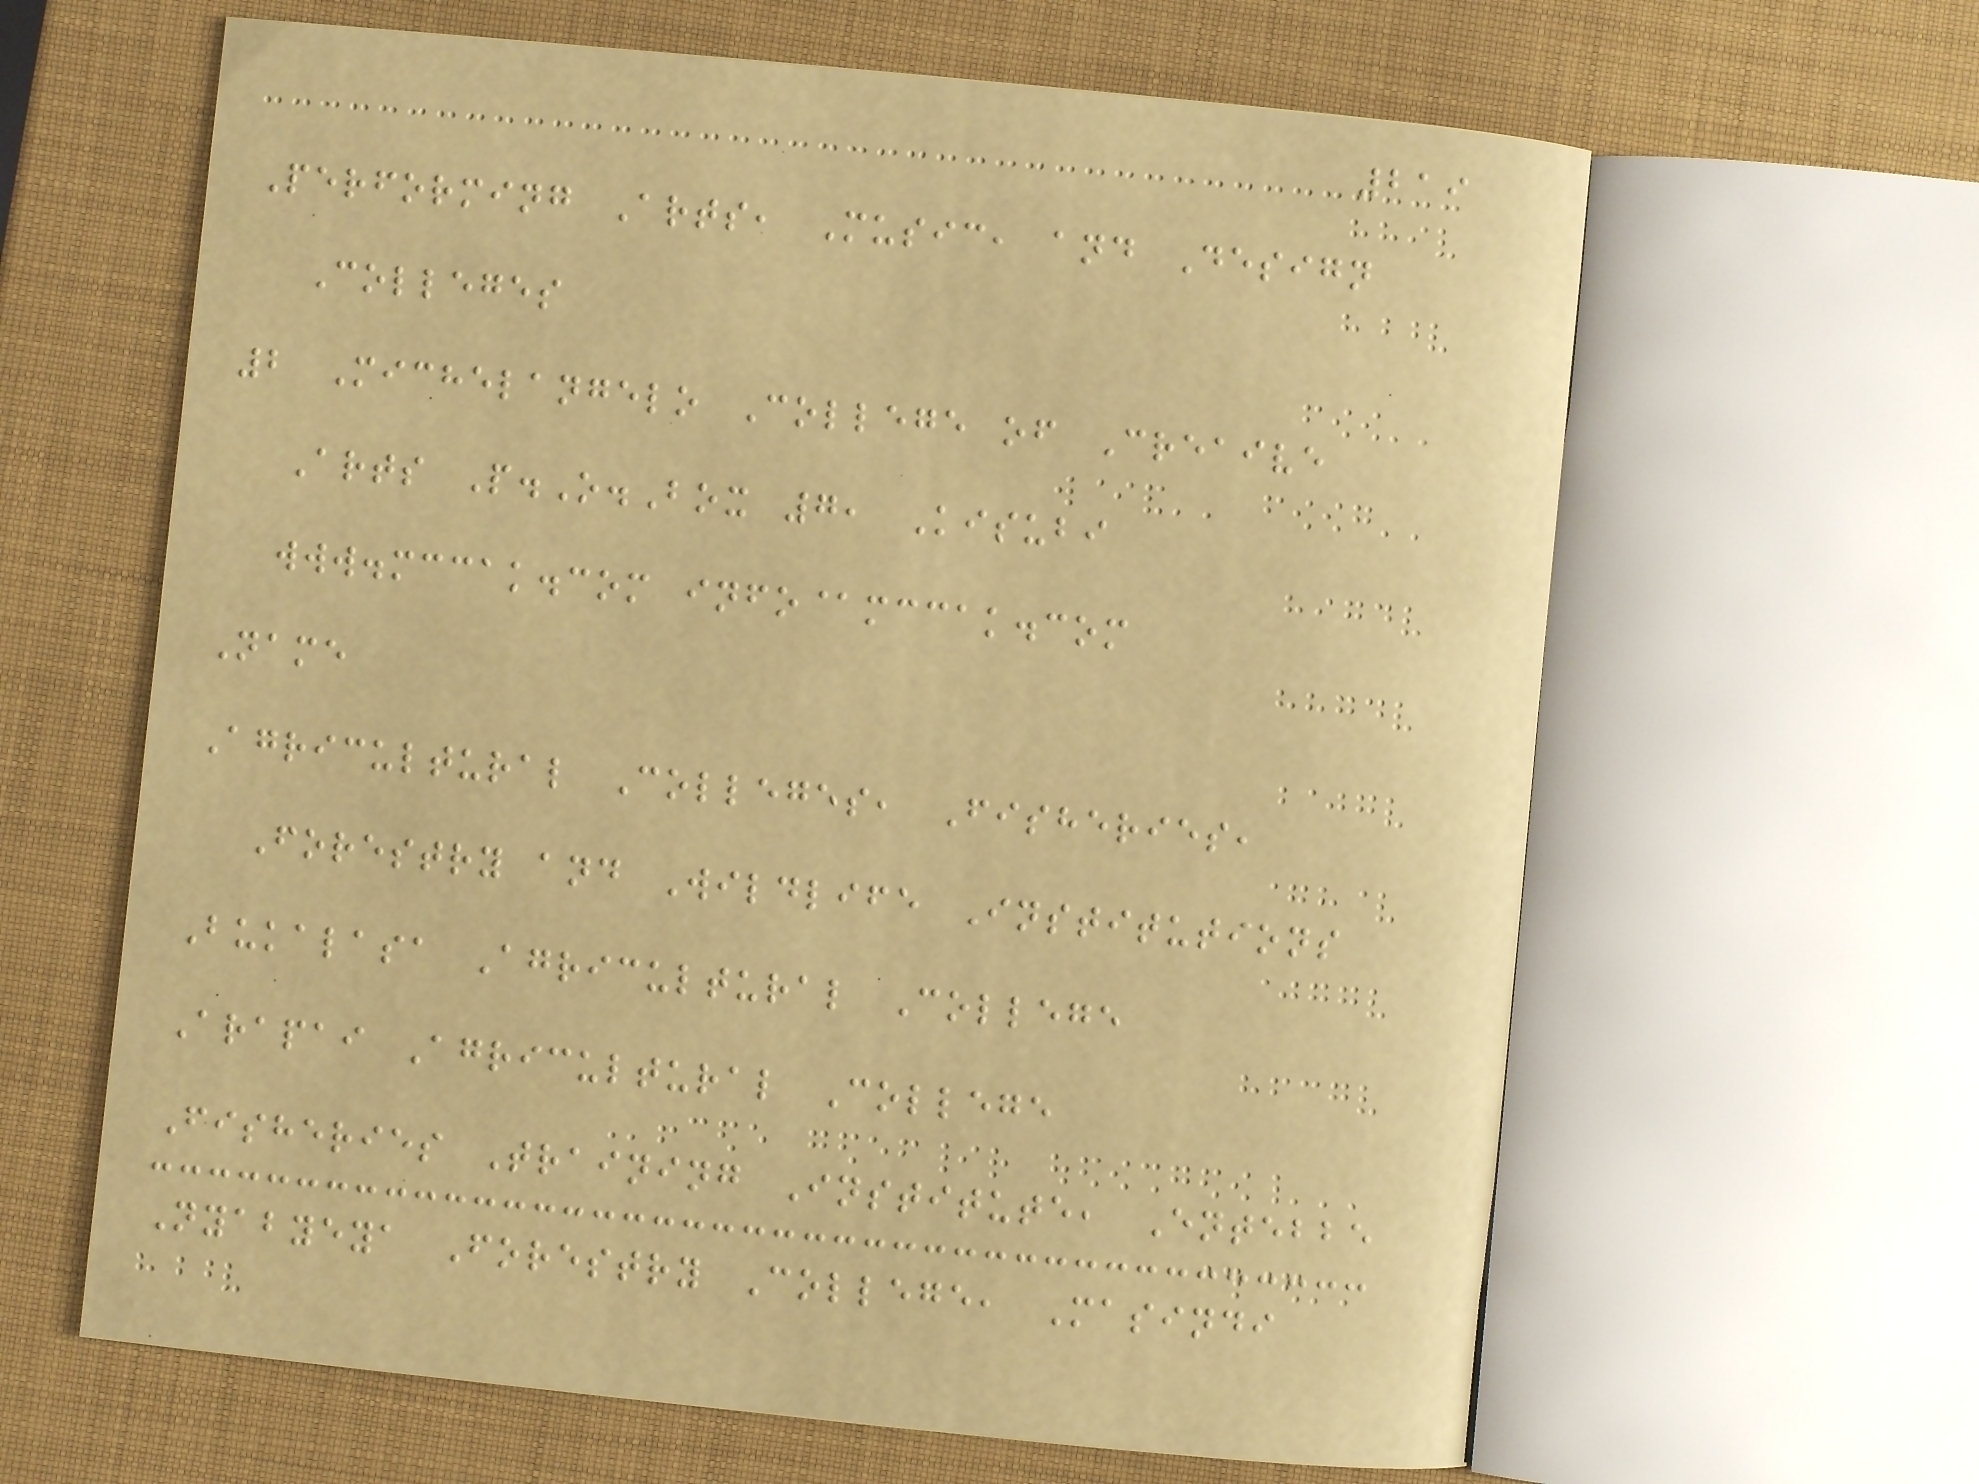219
Performing Arts, Music, and Design
Colleges
2 Michelangelo College of Creaive
Arts P.O.Box 7, Kisubi
www.mccak.com info@mccak.com
Name
Agricultural Colleges, Fisheries,
Forestry and Wildlife Institutions
Bukalasa Agricultural College
Arapai Agricultural College
Fisheries Training Institute, Entebbe
Nyabyeya Forestry College, Masindi
